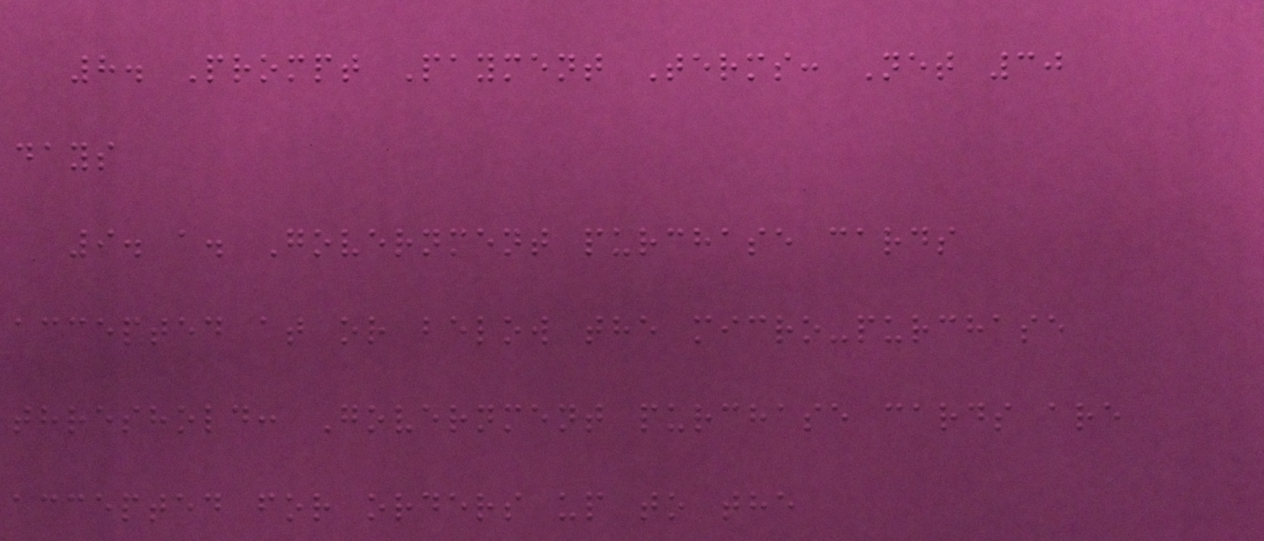8. Prompt Payment Terms: Net 30
days
9. a. Government purchase cards
accepted at or below the micro-purchase
threshold: Government purchase cards are
accepted for orders up to the
